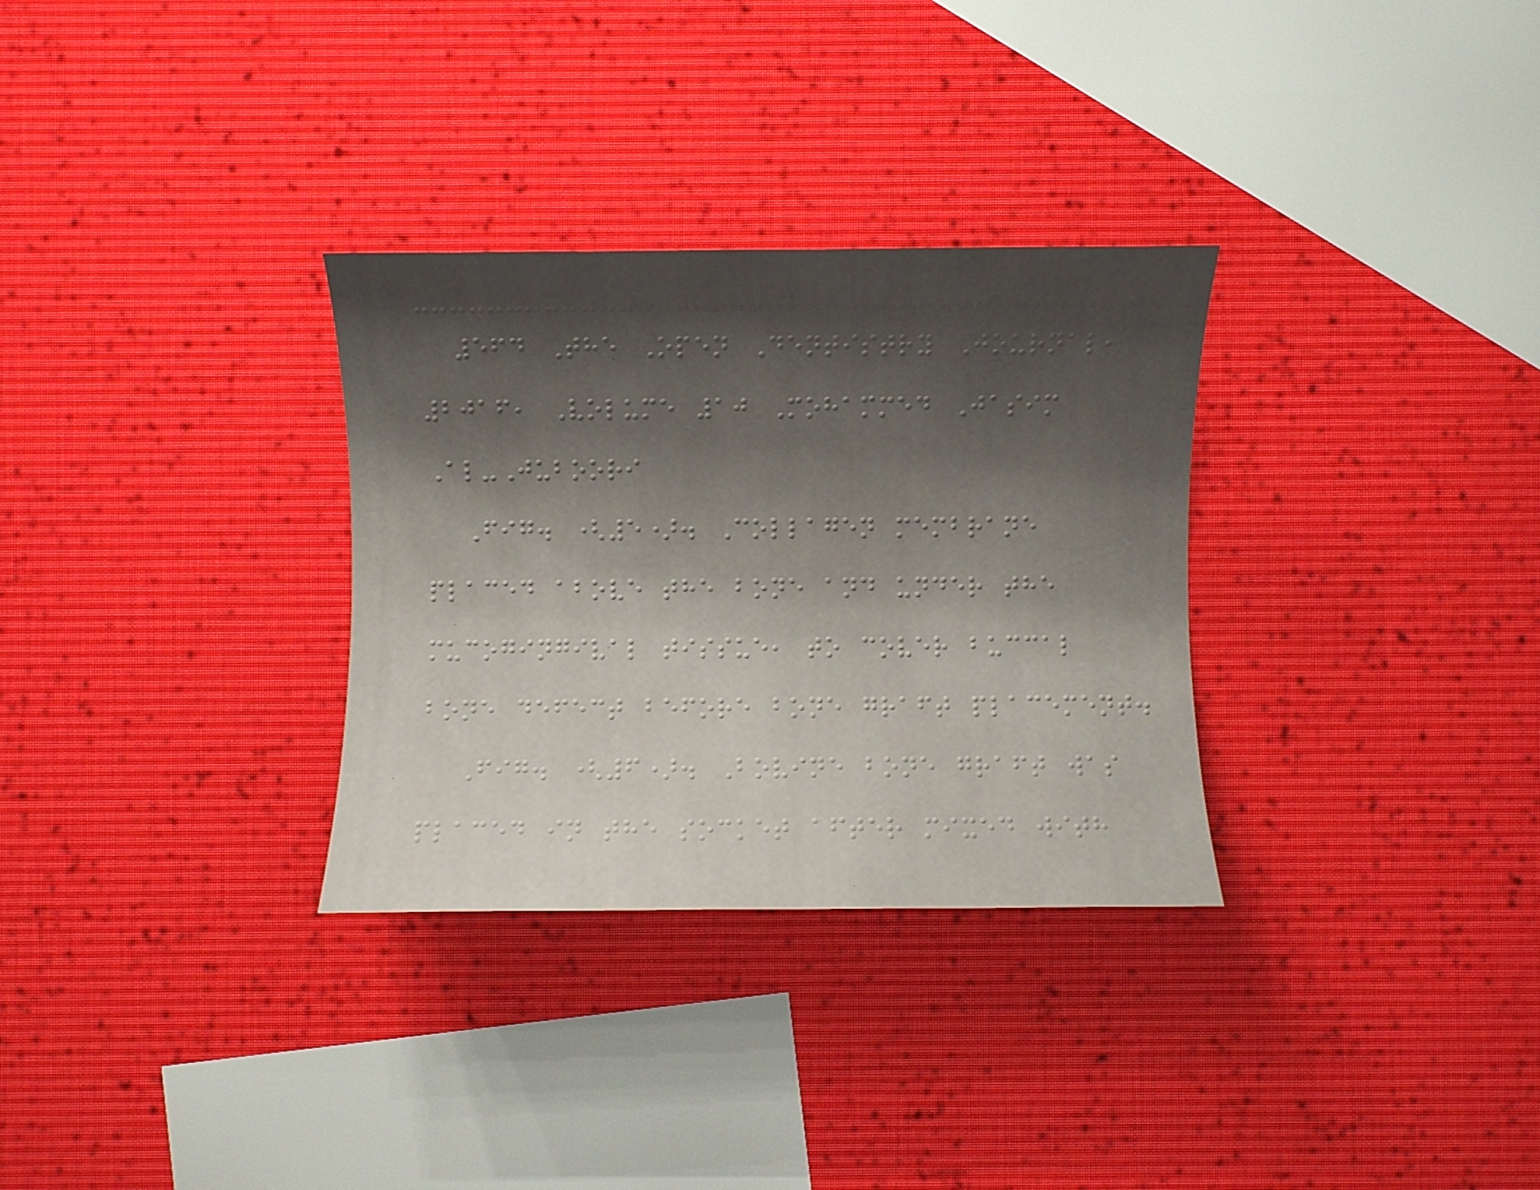564 The Open Dentistry Journal,
2016, Volume 10 Mohammed Jasim
Al-Juboori
Fig. (5). Collagen membrane
placed above the bone and under the
mucogingival tissue, to cover buccal
bone defect before bone graft placement.
Fig. (6). Bovine bone graft was
placed in the socket after mixed with
